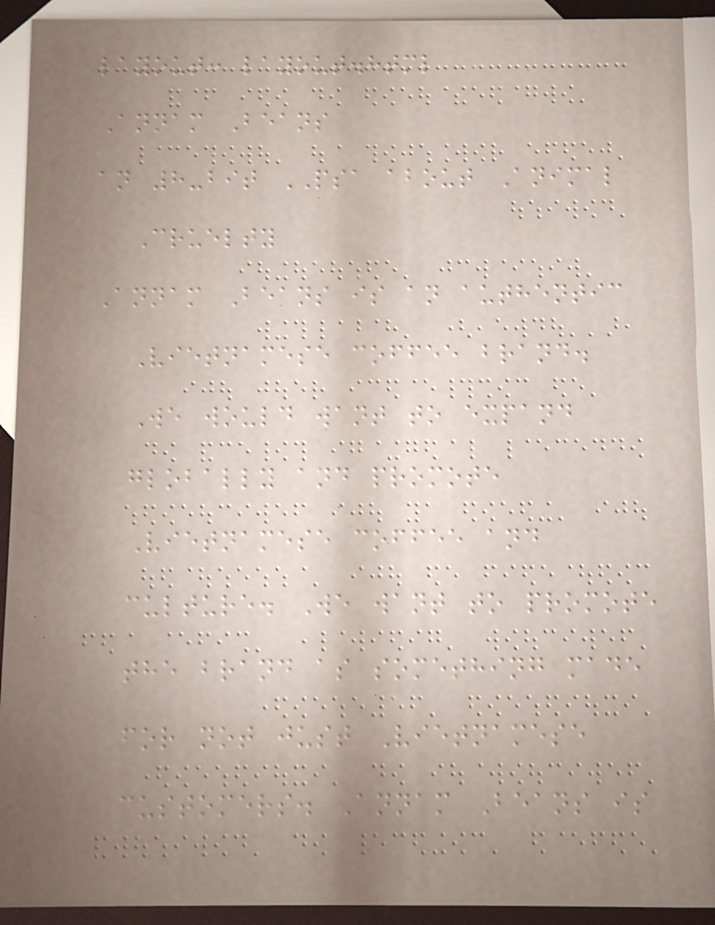layout: layout.html
Annam Beans
an 8-bit PSA about Animal
Cruelty
Annam Beans is an authentic
Vietnamese coffee brand.
We would want to expand
globally and promote
Vietnamese coffee and
culture. We want to promote
the brand as something made
for not just Vietnamese
customers. Annam Beans is
